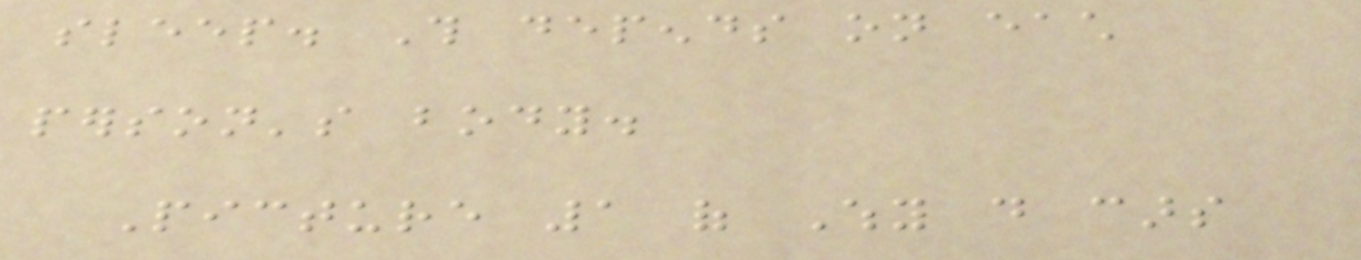sleep. This depends on each
person's body.
Picture 1 of Why do cars
